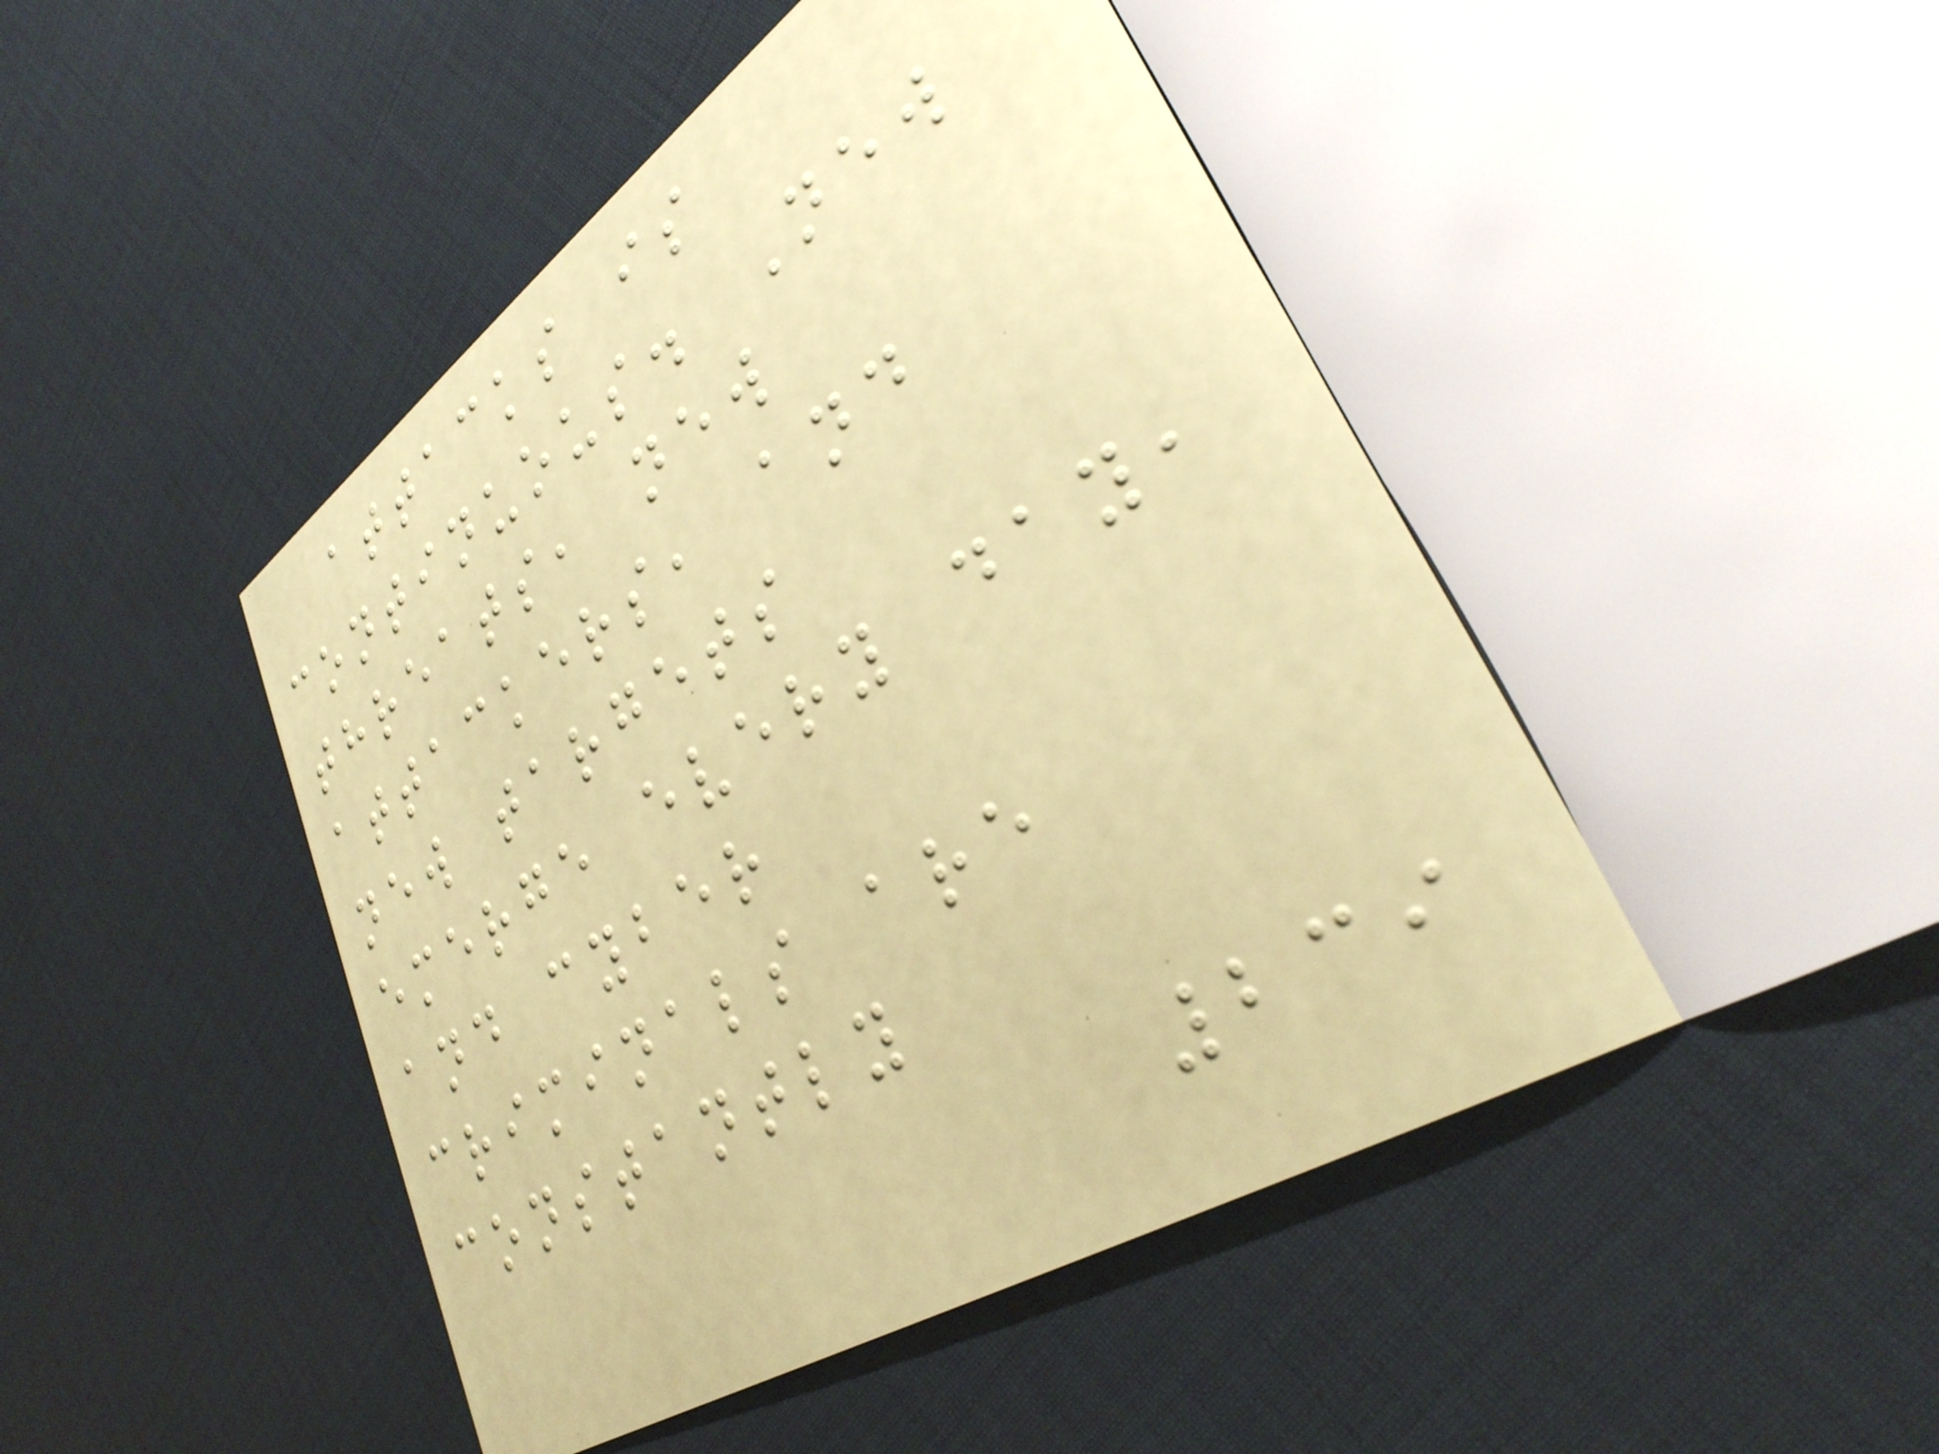attacks is
continuous. New
threats, new
attackers, and
new targets
emerge every day,
and cyber
criminals are
constantly
239
